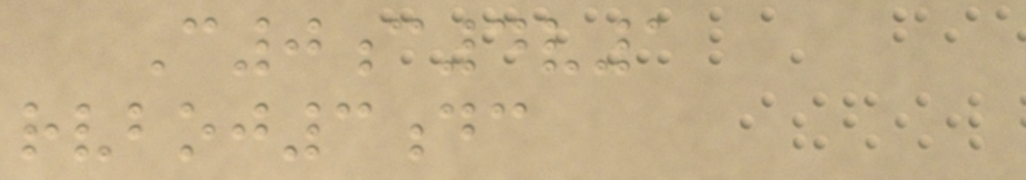C0c4v1
rvboj3dc
